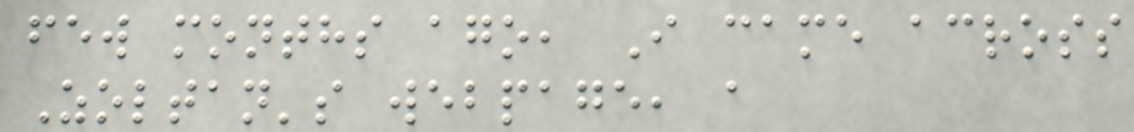few months ago, I came across
Zoltan's webpage, a
